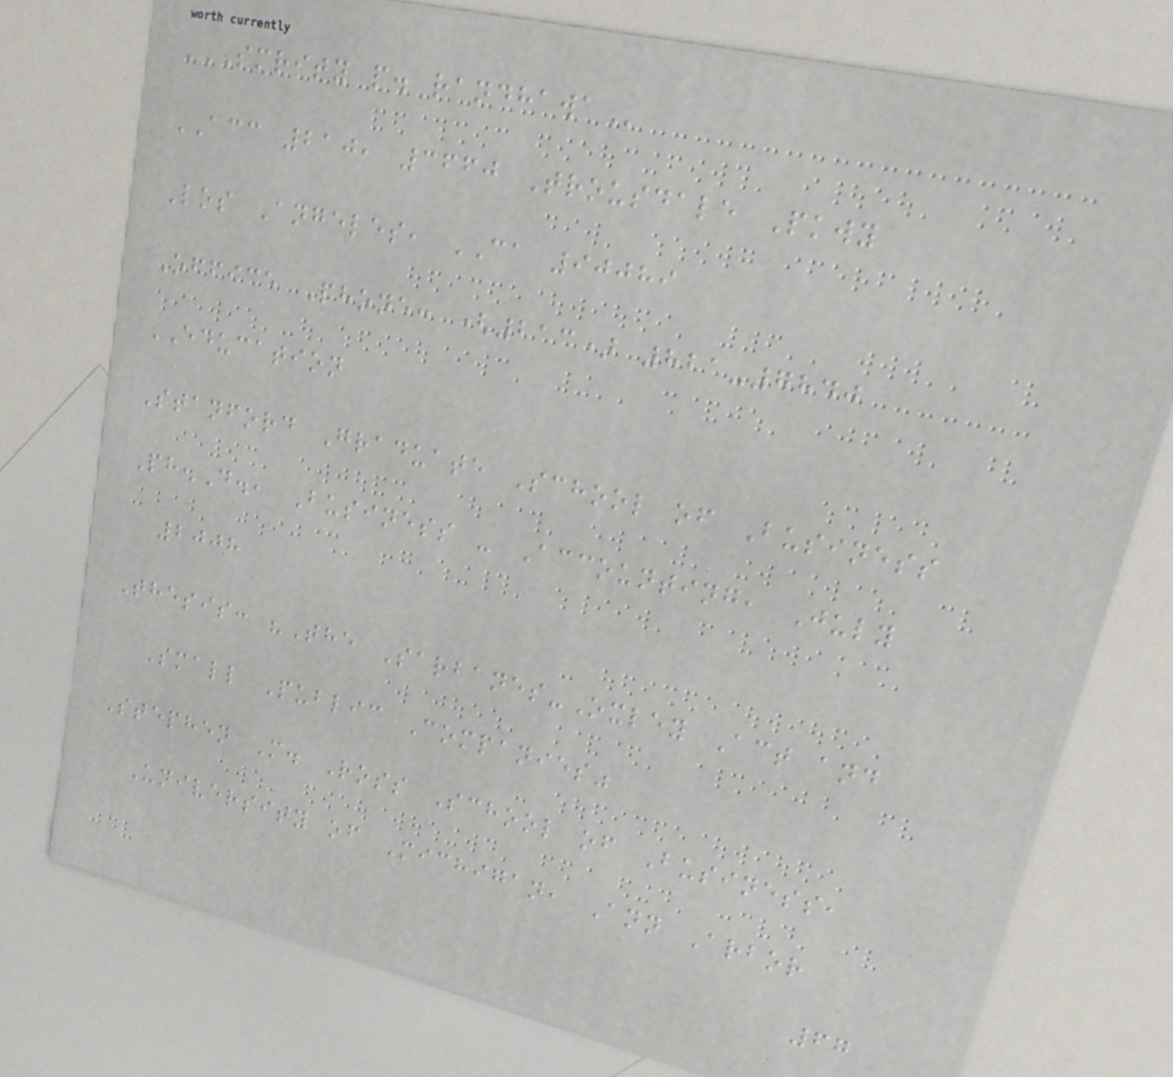SMRITY P. RANDHAWA
ACC 210, 3660 Trousdale Pkwy
Los Angeles, CA 90089
Office Phone: (213) 821-7840
EDUCATION
Stanford Graduate School of Business
Ph.D., Business - Accounting, July
2008
Thesis: "The Sarbanes-Oxley Act and
Small Public Companies"
Stephen M. Ross School of Business,
University of Michigan, Ann Arbor
67
